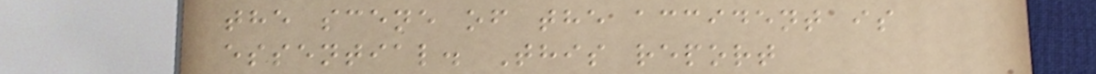the scene of the accident is
essential. This report
